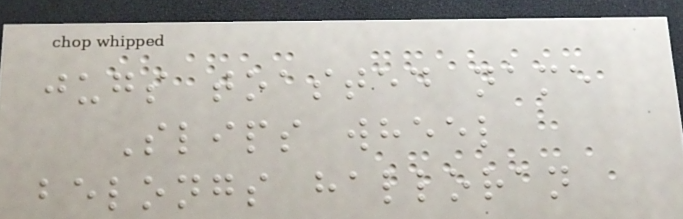jugs toasted name
Slips wheel
belongs halloran
